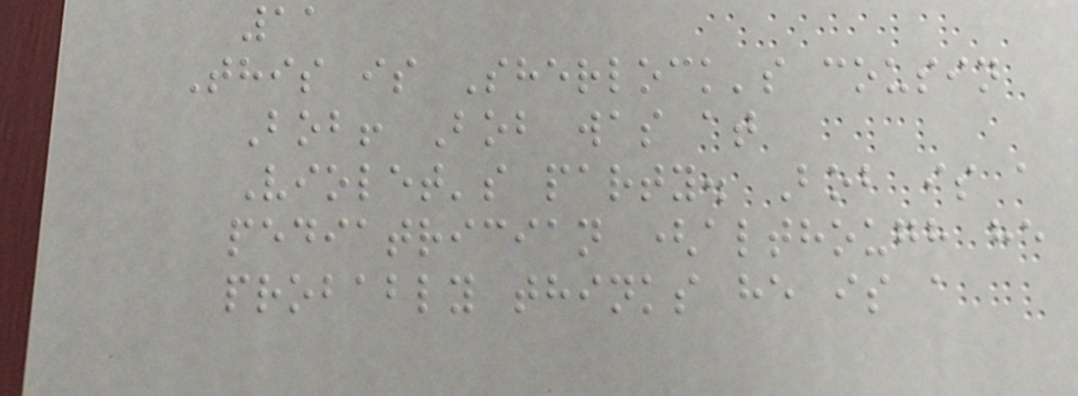11
This is Sherlock's cousin
Bob! Bob was at
Violet's party. Bob is a
pediatrician (although he
probably thinks he is a
